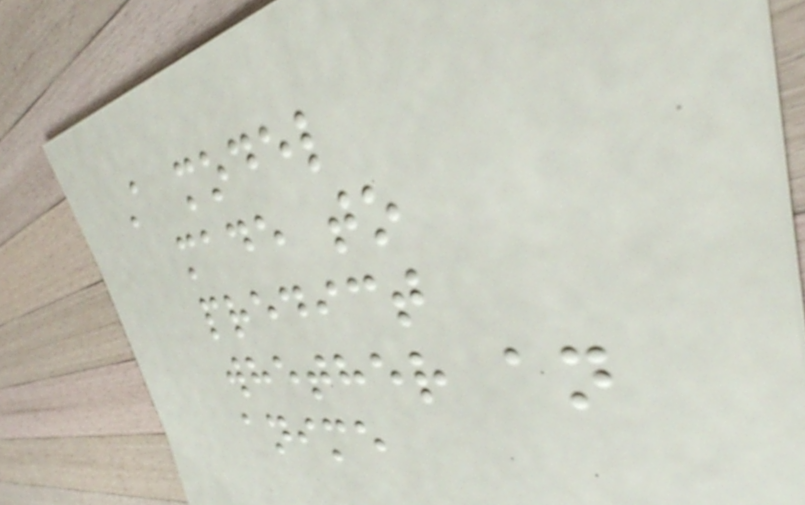A model
made to
predict
whether an
anime
